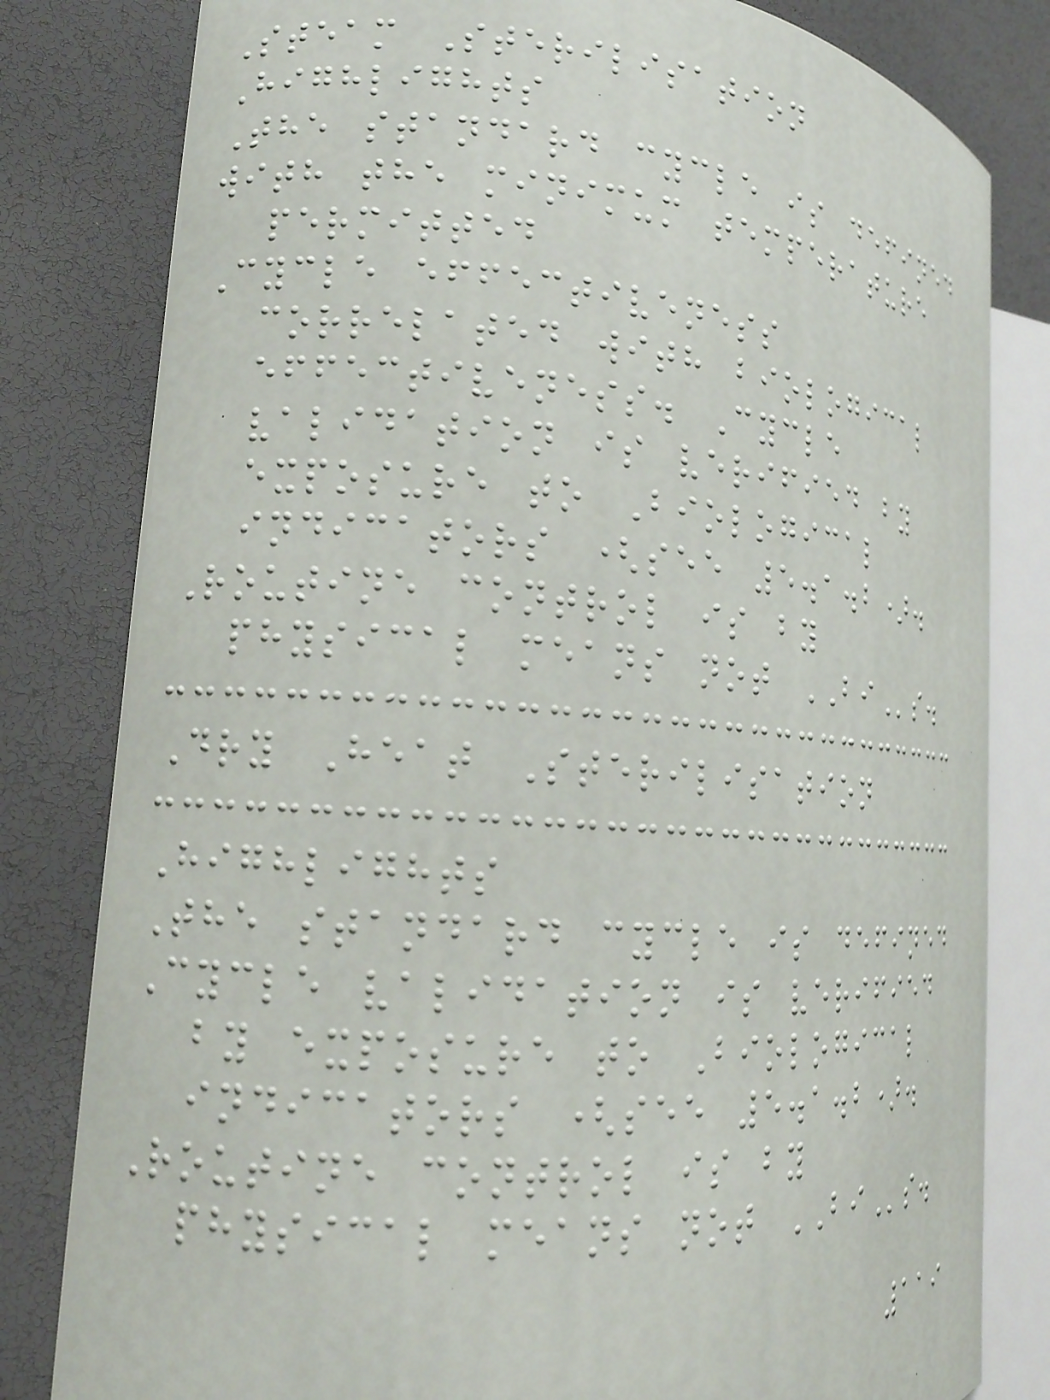Steam Sterilisation
Highlights
The standard cycle is defined
with the minimum temperature
permitted
Cycle effectiveness
correlated with biological
effectiveness. Cycle
validation is verified by
exposure to Biological
indicators (see 5.1.2).
Routine control is by
physical means not BIs.
Dry Heat Sterilisation
Highlights
The standard cycle is defined
Cycle validation is verified
by exposure to Biological
indicators (see 5.1.2).
Routine control is by
physical means not BIs.
119
